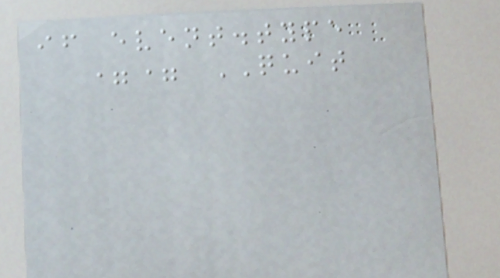if event.type
== QUIT
